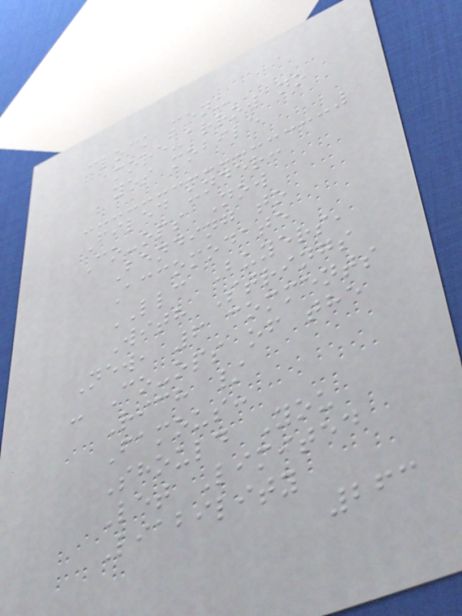clock menu
more-arrow no
yes mobile
Filed under:
Co-ops Now
Bending to
Accomodate
LLC Buyers,
With Strings
New, 6 comments
- Co-ops of the
Rich /
Famous:
Should You
Let Limited
Liability
263
